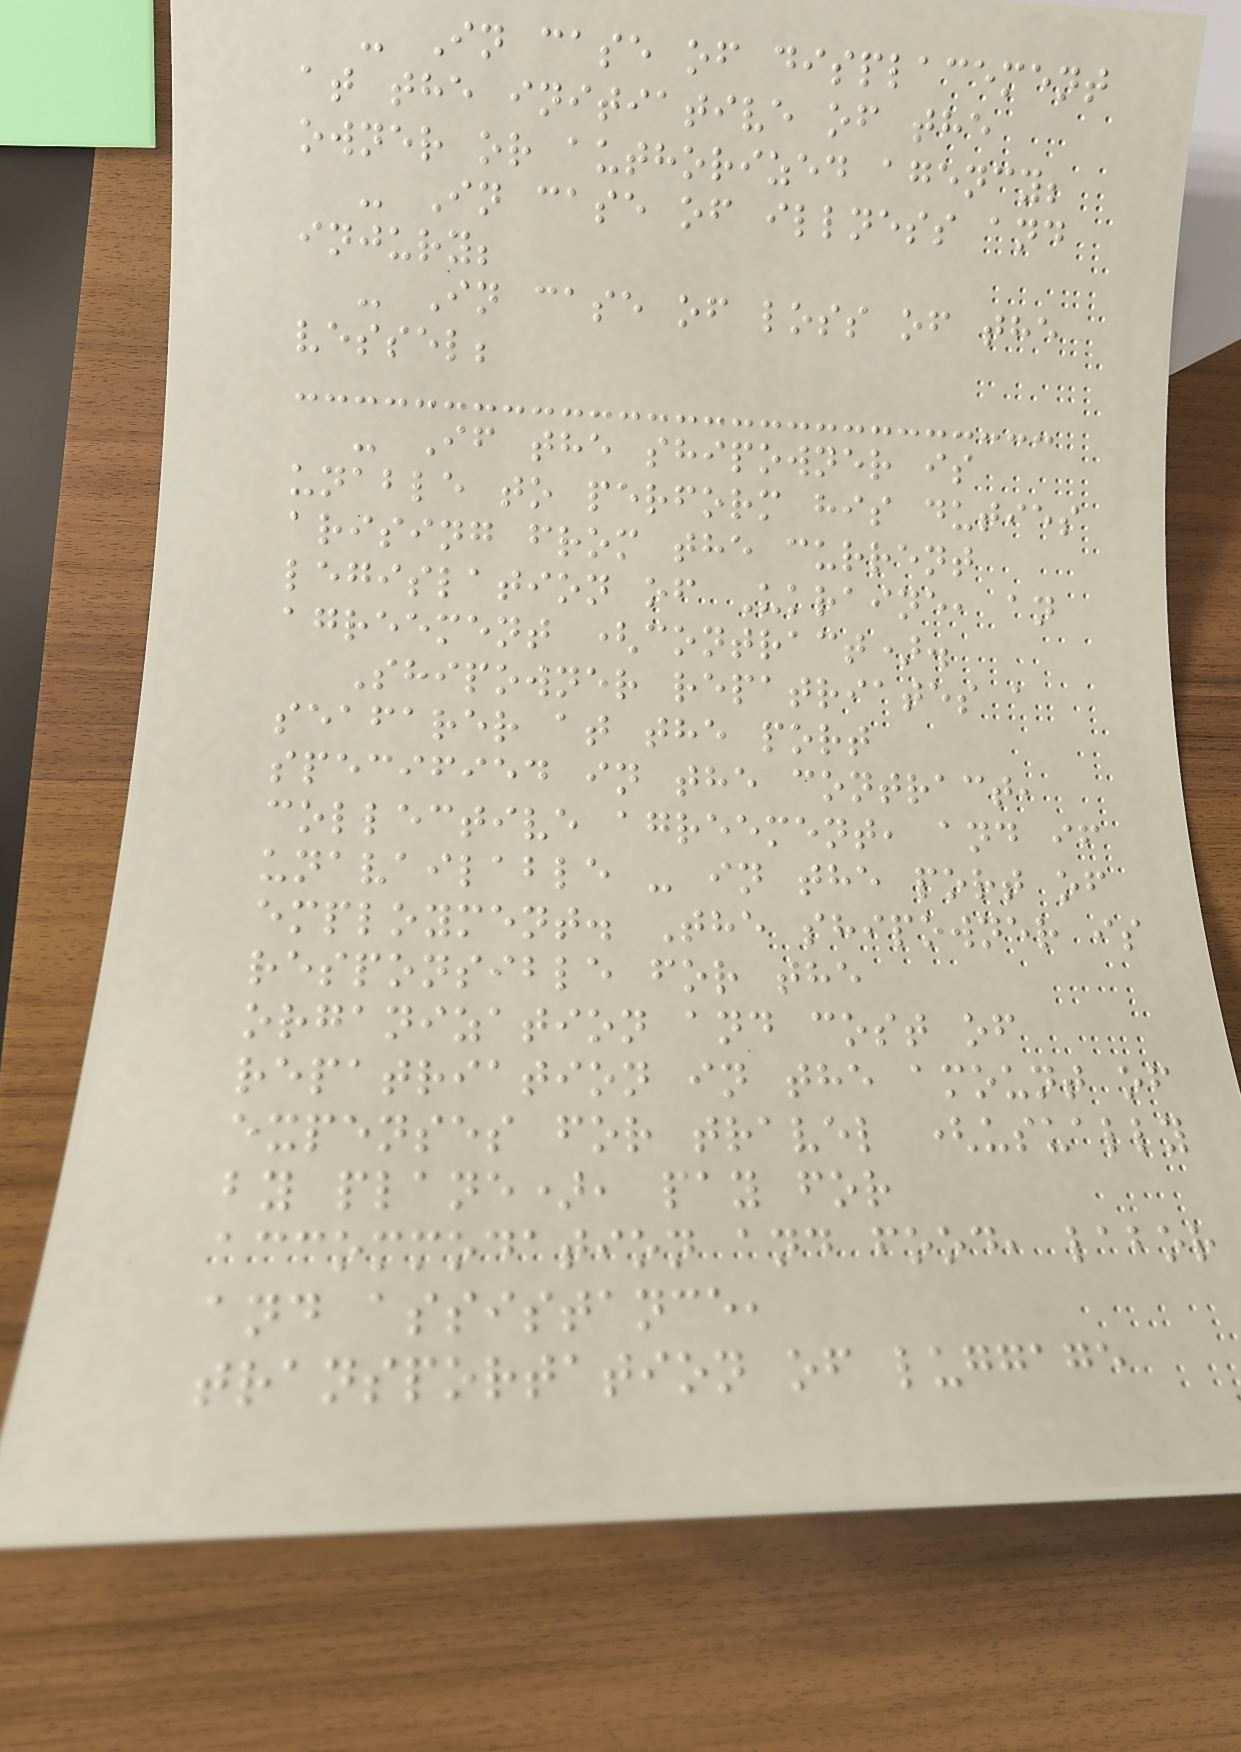- In case of displacement
at the initiative of the
owner or authorized agency;
- In case of illness and
injury;
- In case of loss of the
vessel;
- If the shipowner is
unable to perform his duties
arising from the current
legislation of Ukraine, an
agreement (contract).
Shipowner repatriates a
seafarer at the port
specified in the contract,
collective agreement, and if
unavailable - in the port of
employment. The shipowner is
responsible for the
organization and cost of
repatriation in the amount of
expenses for travel (usually
by plane), pay for
accommodation and food, labor
and assistance,
transportation of luggage
